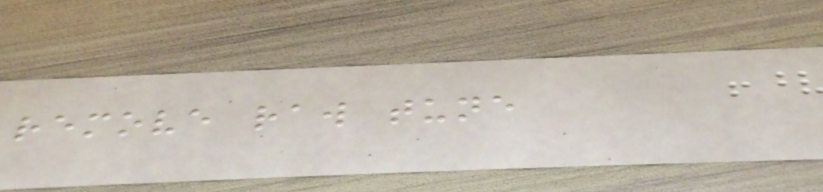remove raw tune
